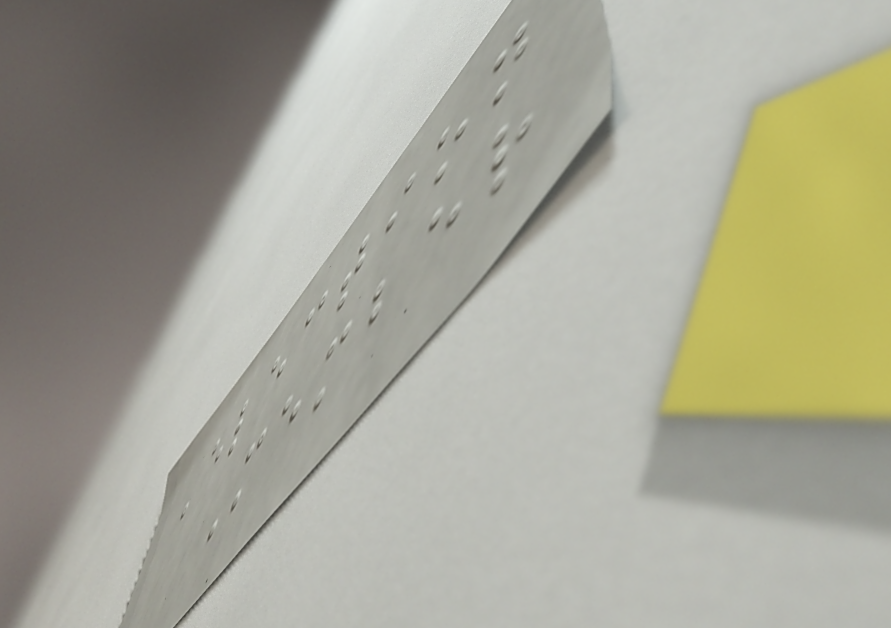Election
Member
